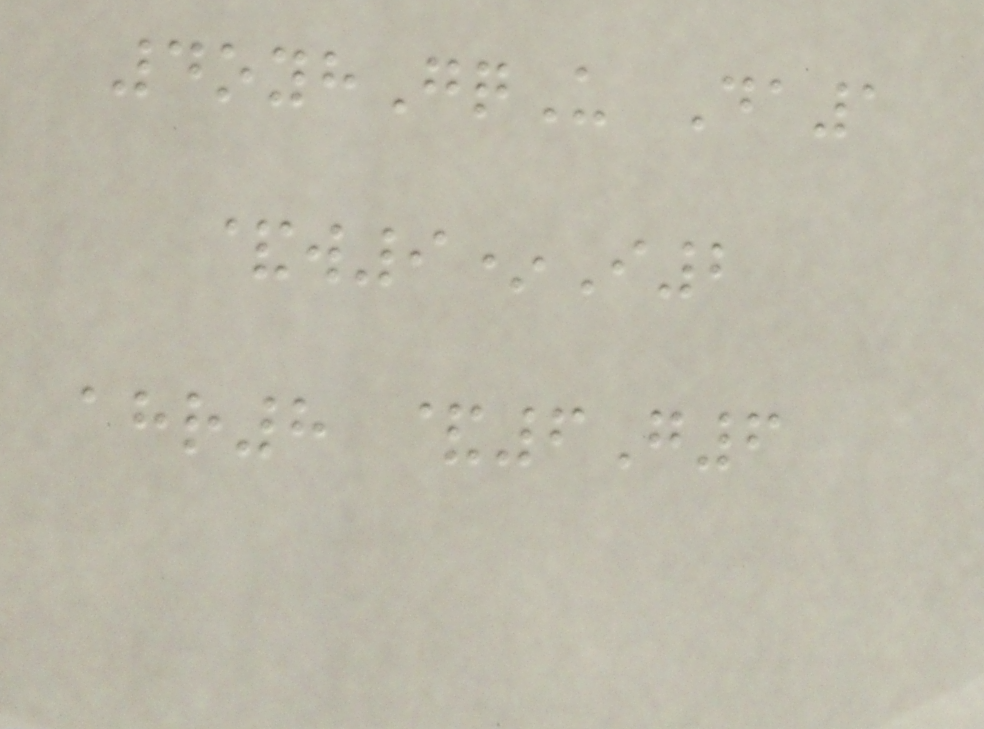4oyhGqU Da1
&w9*I2
ahr8 &6G6
